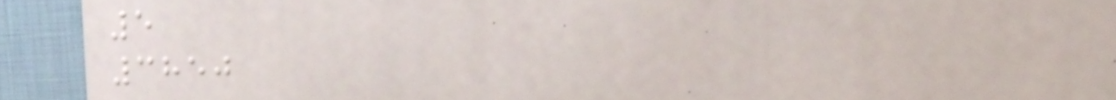5
3850
